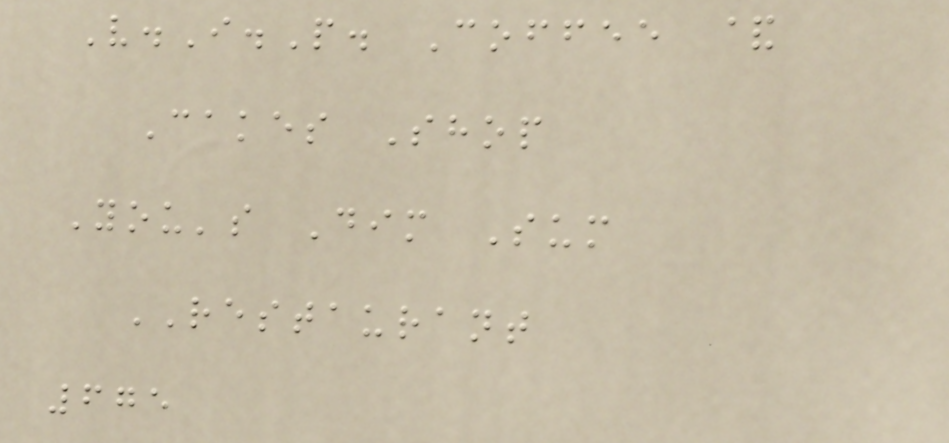V.I.P. Coffee &
Cakes Shop
You's Dim Sum
RESTAURANT
675
